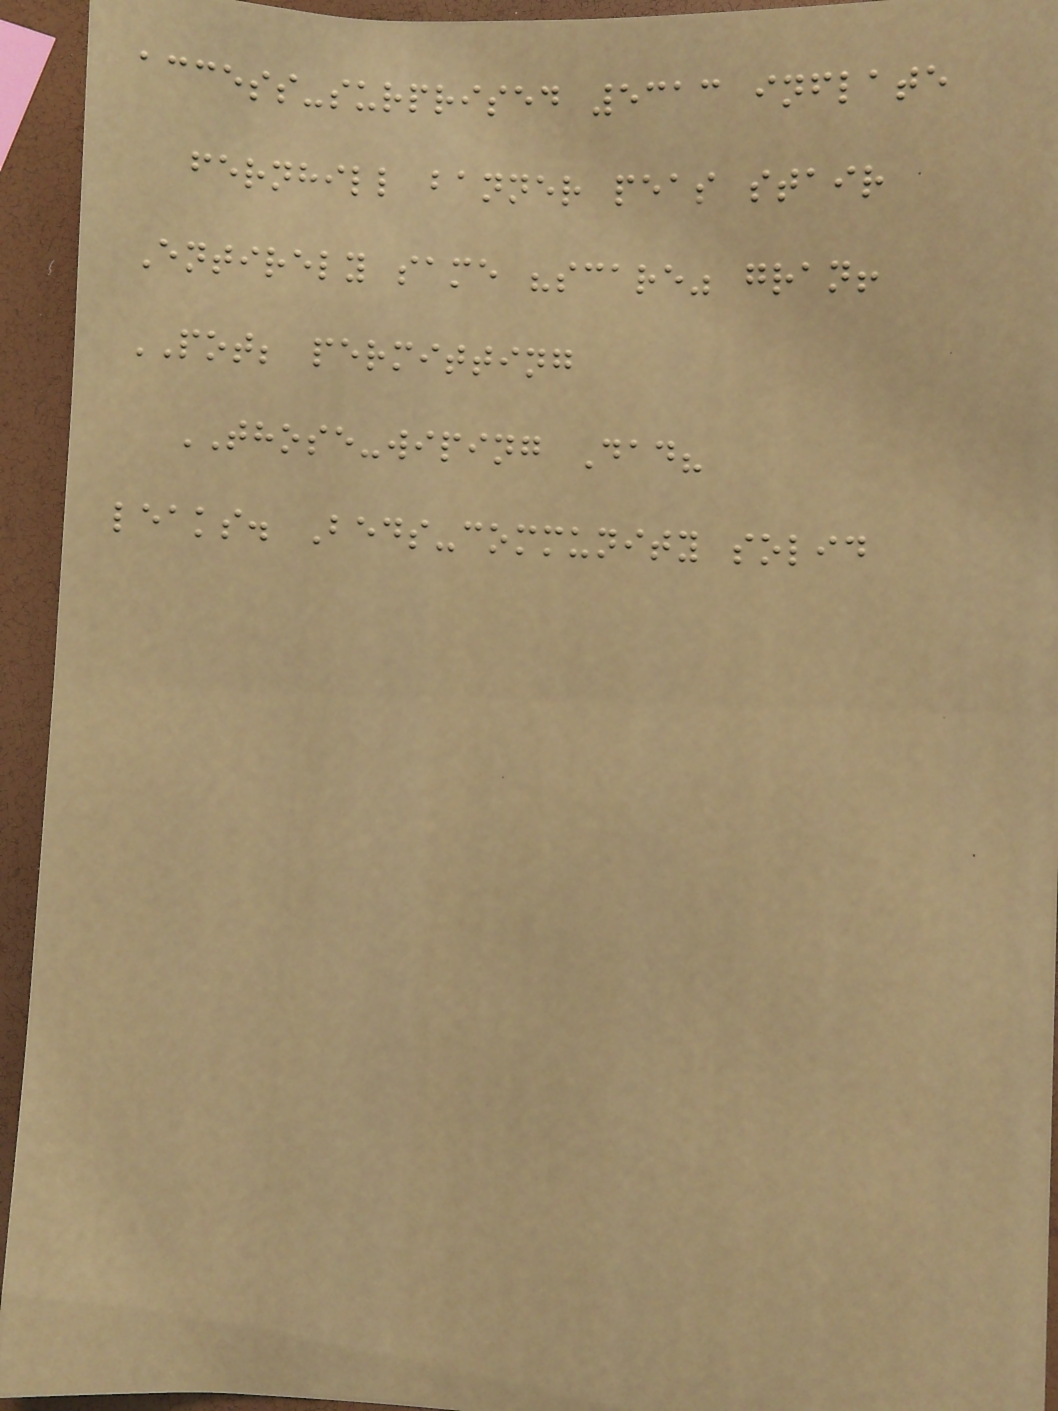access-surprised 5313 inflate
fernhill banner peas stair
Entirely same "scare" gran!
POT; permitting
THOSE-wiping Dad?
leaks. Beds-community solid
